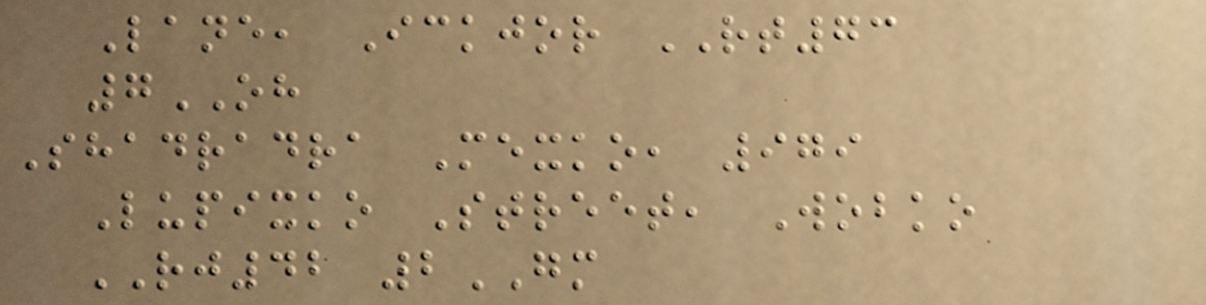Lane, Ickjor RT73
7OH
Shadradra Mexko, 979
Lupixko Street, Wobko
RJ42 2GM
